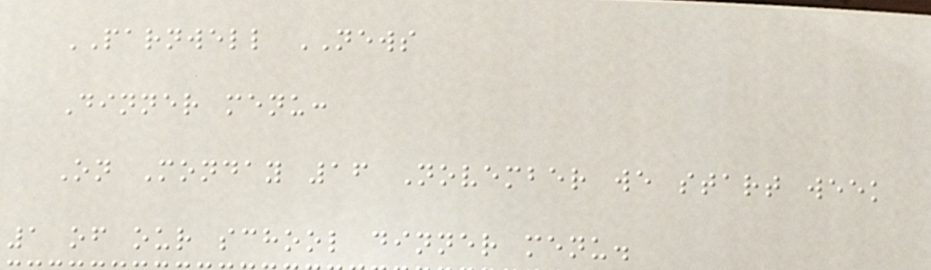PARNWELL NEWS
Dinner menu:
On Monday 16 November we start week
1 of our school dinner menu.
